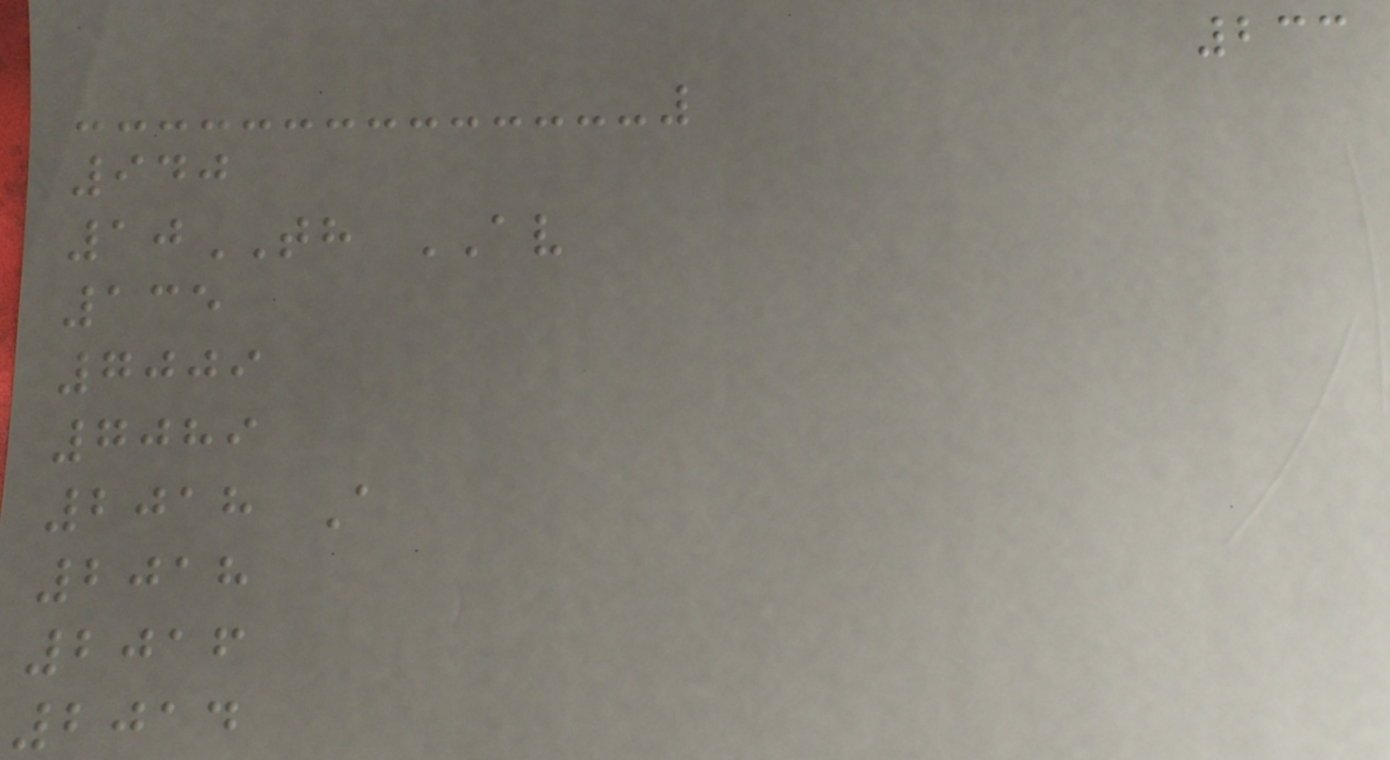233
940
10TH AV
135
7009
7089
2018 A
2018
2016
2014
